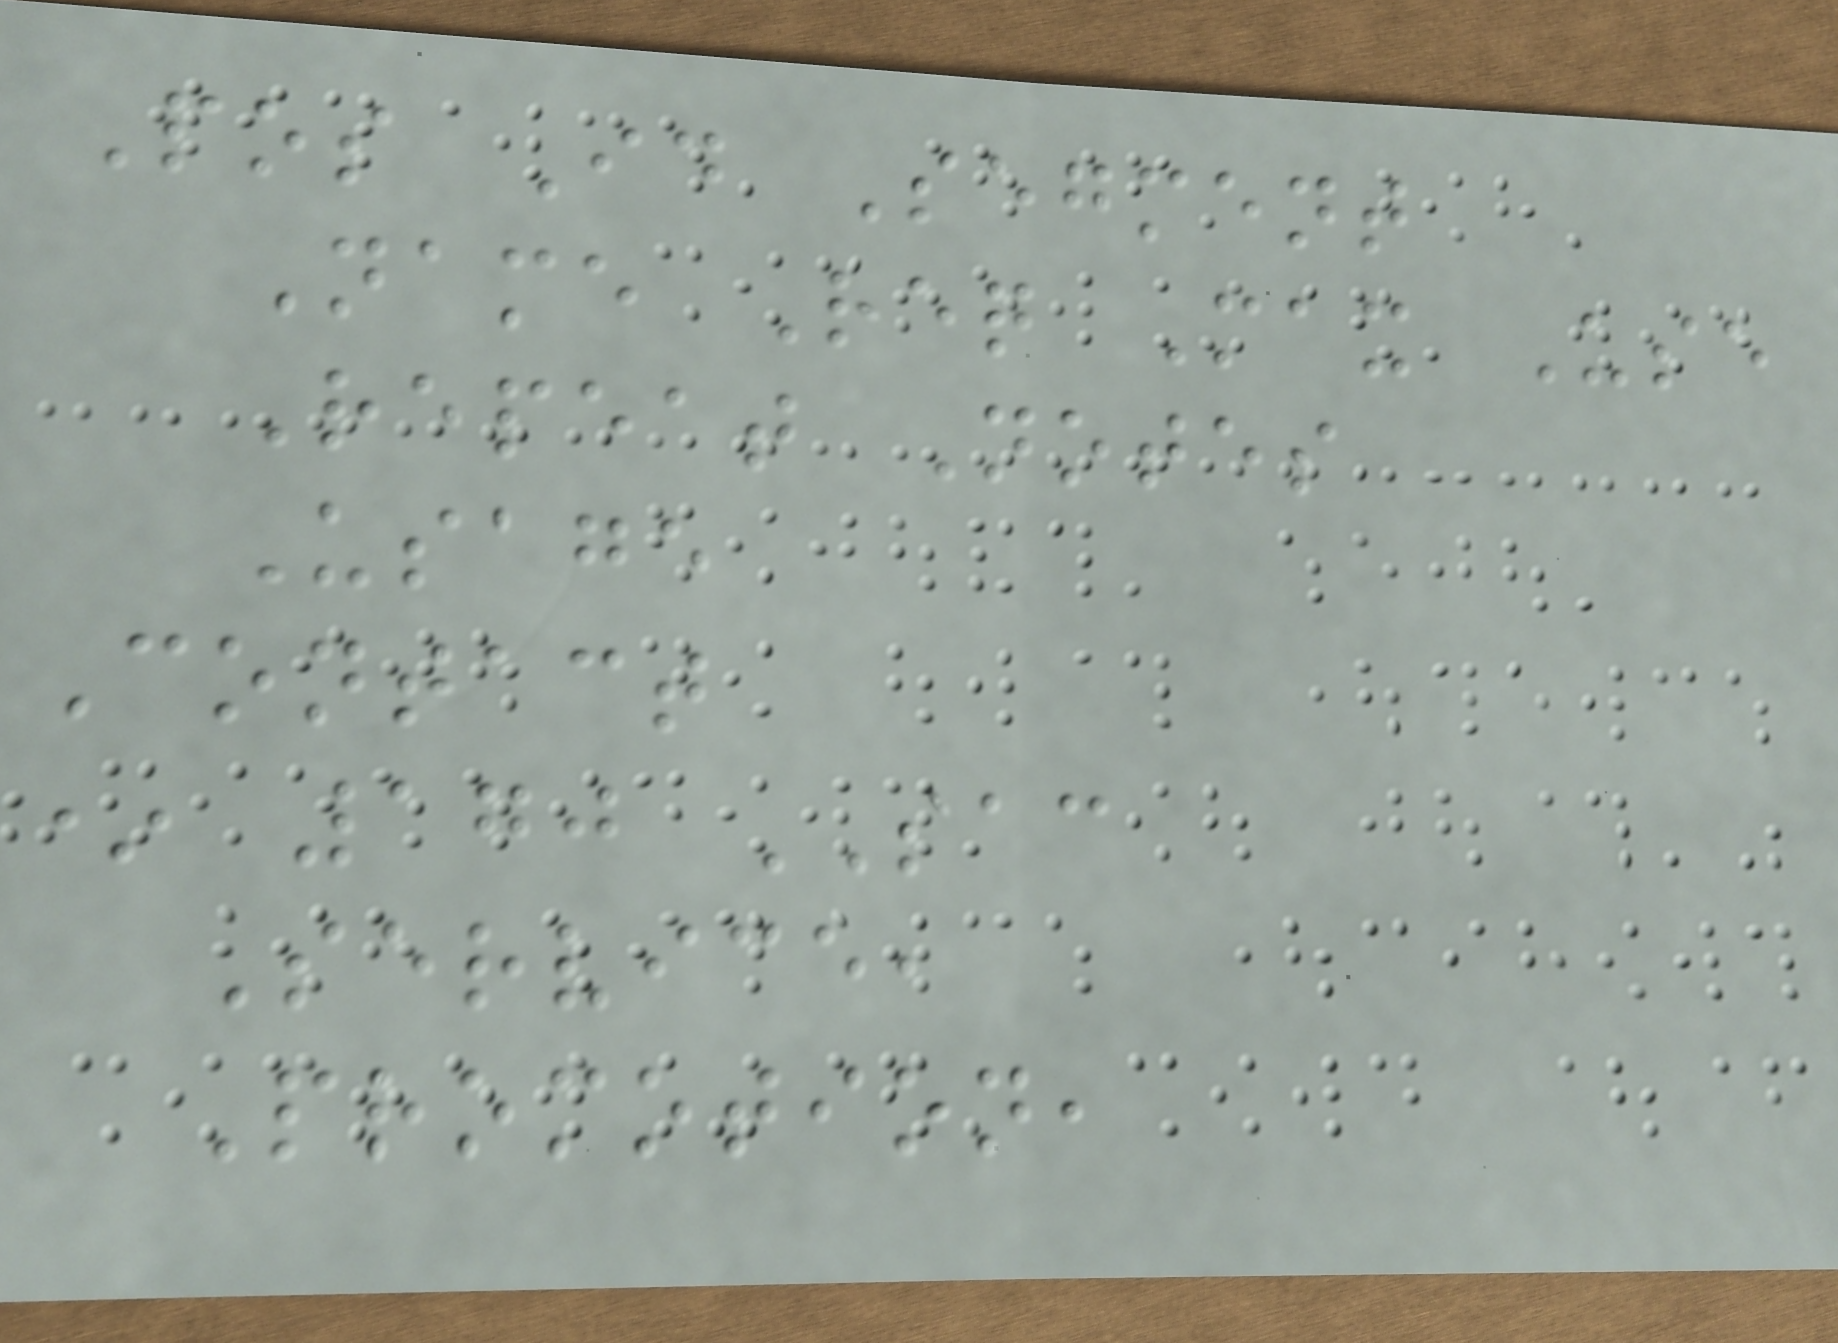Pos Id Segment
Name Req Max Use
Repeat Notes
Usage
Contact
* 170 SAC
Service,
Promotion,
